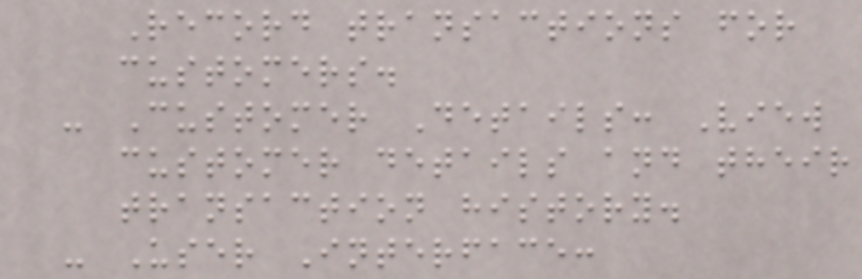Record transactions for
customers.
- Customer Details: View
customer details and their
transaction history.
- User Interface:
